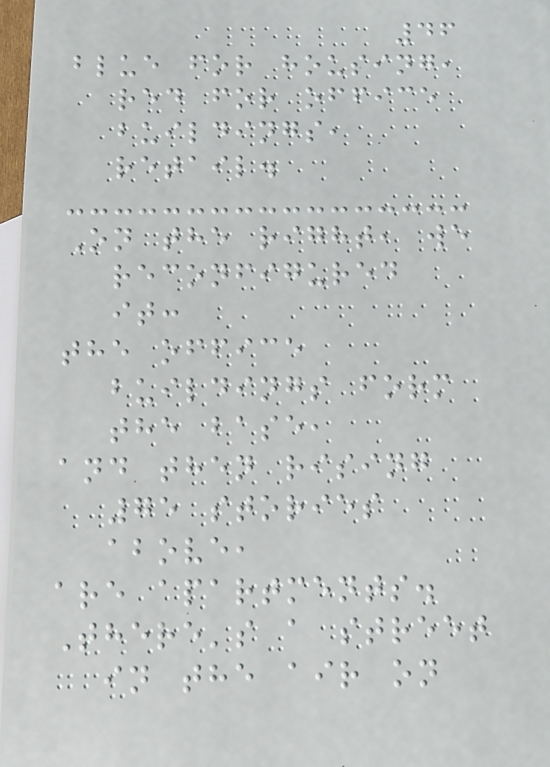46
blue for housing,
red for office
buildings,
retail.
On the right, we
reconfigured
it:
the office
buildings form
the base,
and then rising
75 stories
above,
are apartments.
There's a street
in the air on
